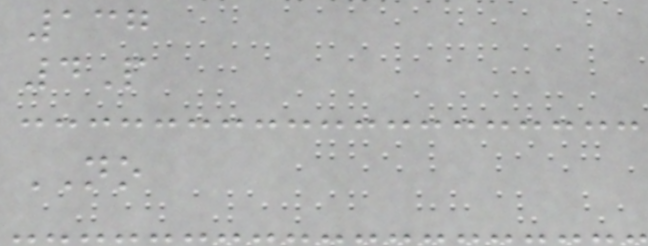137
4P
NO
